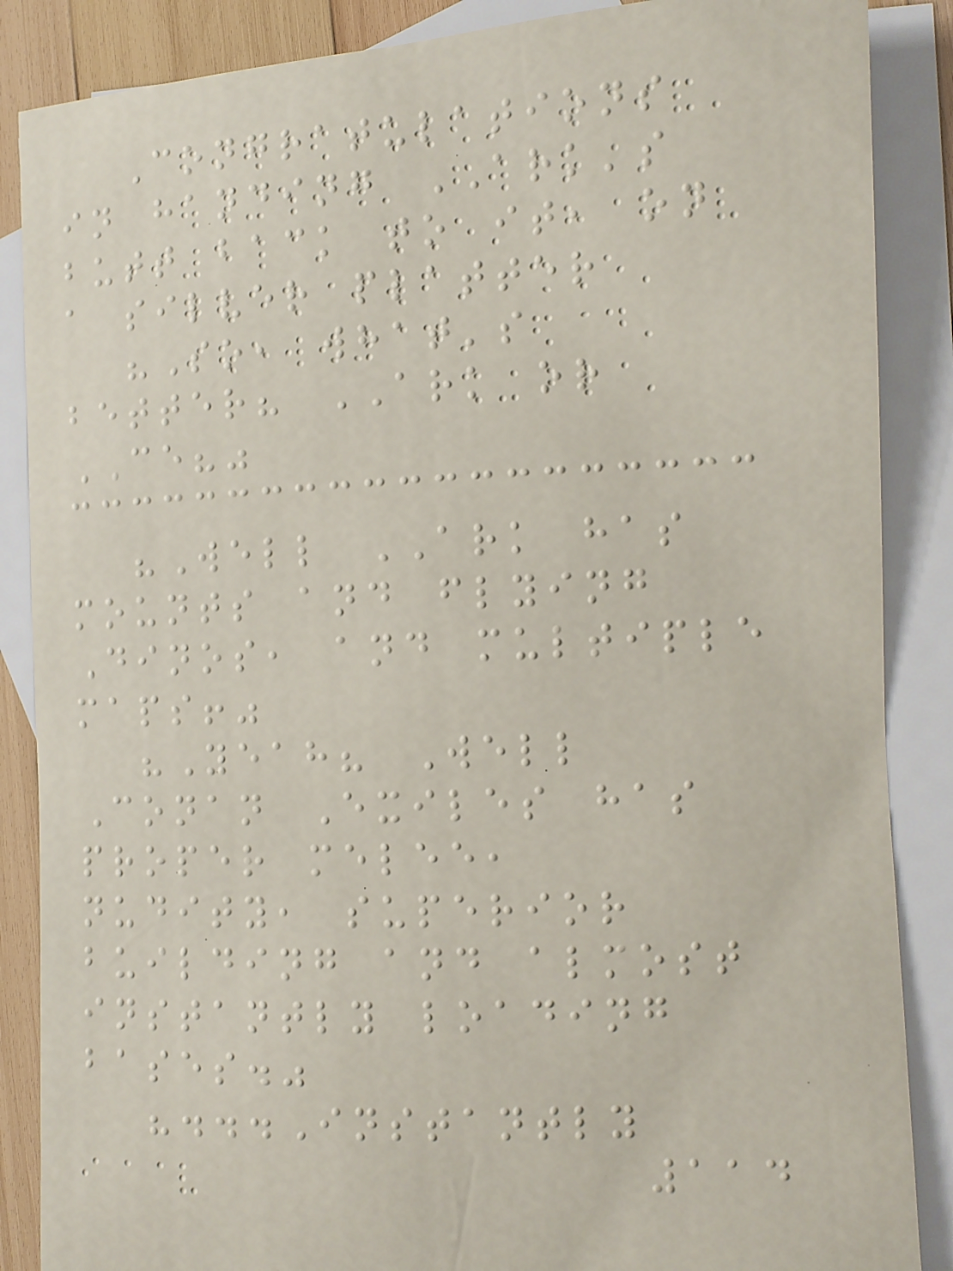Congratulations
in handing ARK's
butt back to it, on
a silver platter
"So, what's
better? ARK or
CE?"
"Well ARK has
mounts and flying
Dinos, and multiple
maps!"
"Yeah? Well
Conan Exiles has
proper melee,
nudity, superior
building and almost
instantly loading
bases."
"...Instantly
114
